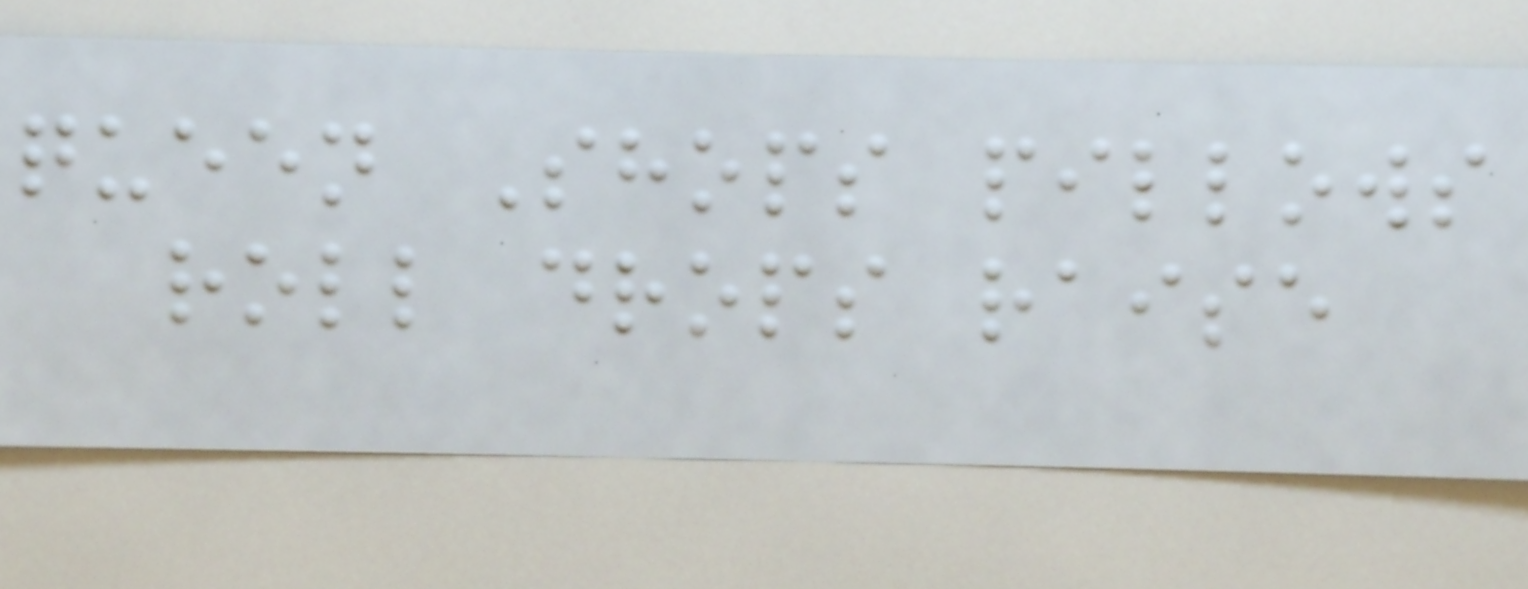queen Shops pillows
roll drops raise
